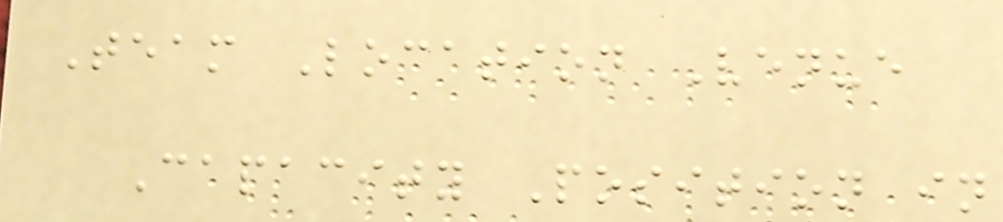Team Location Venue
Capacity Position in
